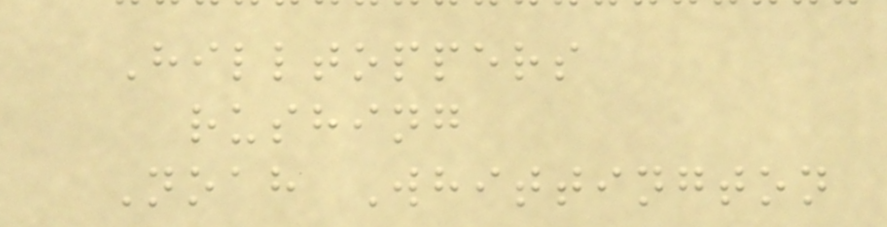Hilltoppers
rushing
Noah Whittington
